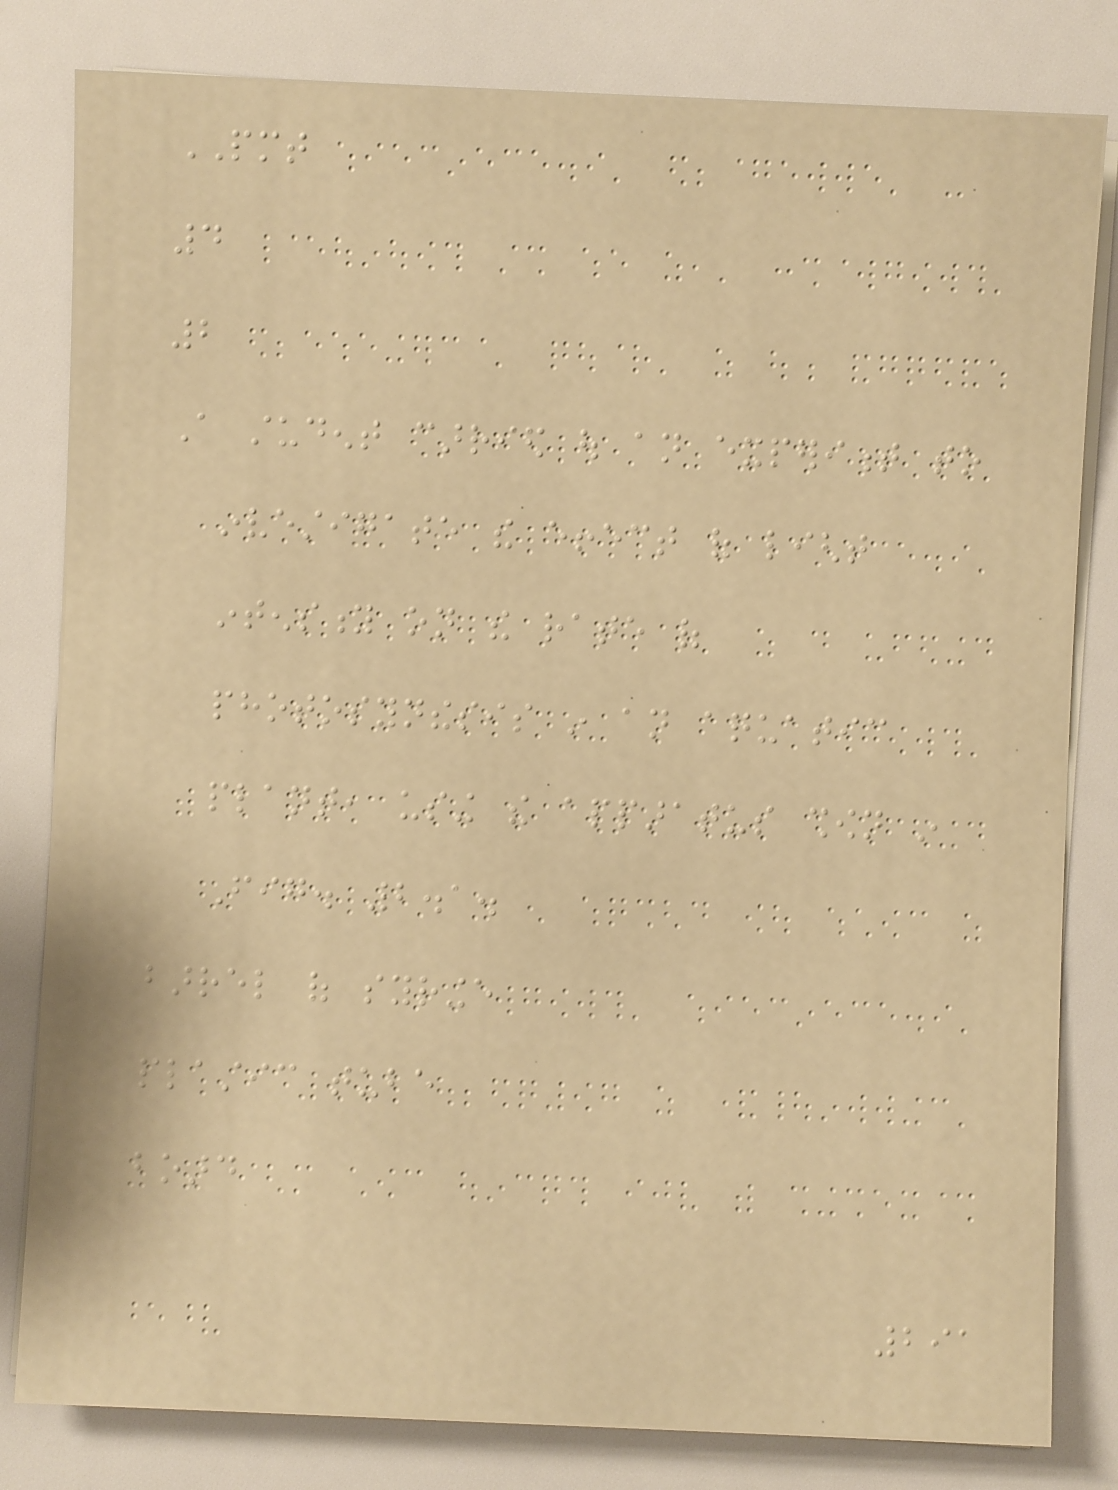PMT
4
2
A student carried out an experiment to
investigate the effect of light
intensity on the rate of
photosynthesis in an aquatic
plant, using the apparatus shown in
Fig. 2.1.
barrel of syringe
plastic tube
board
291
